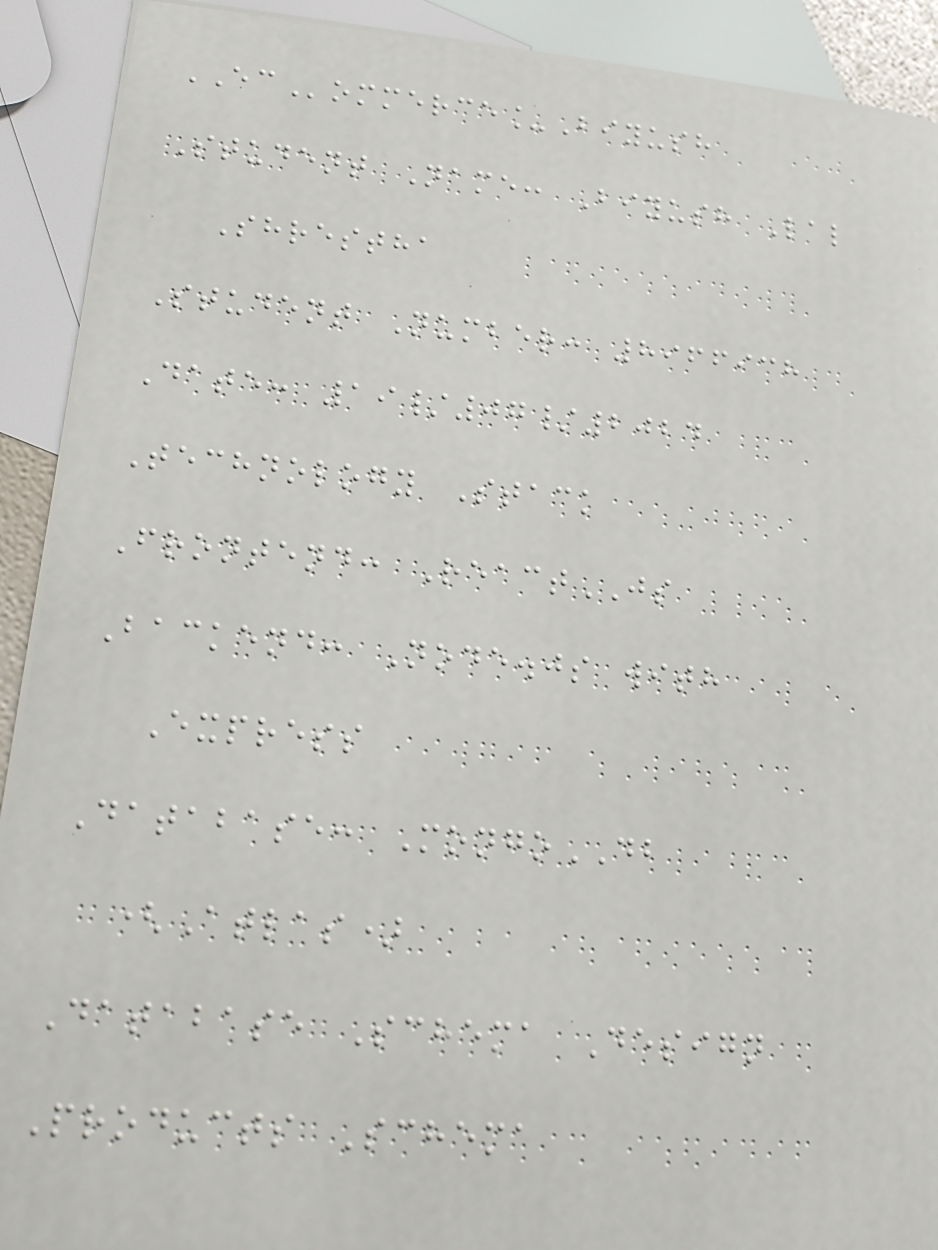ECommerce_Biyush
Student Name: Biyush Lal
Shrestha
Student Number: 8966938
Date: 19/07/2024
Technology Stack
Frontend: ReactJS
Backend: Node.js with
Express
Database: MongoDB
(Atlas)
Database Schema Design
Products Schema
